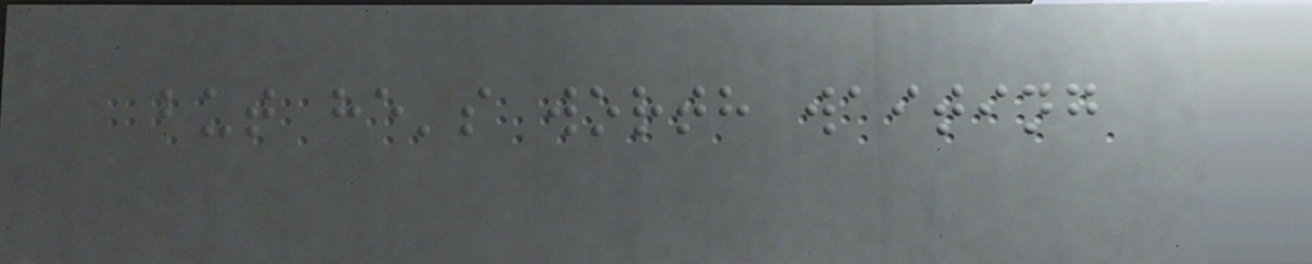but he's worth waiting
